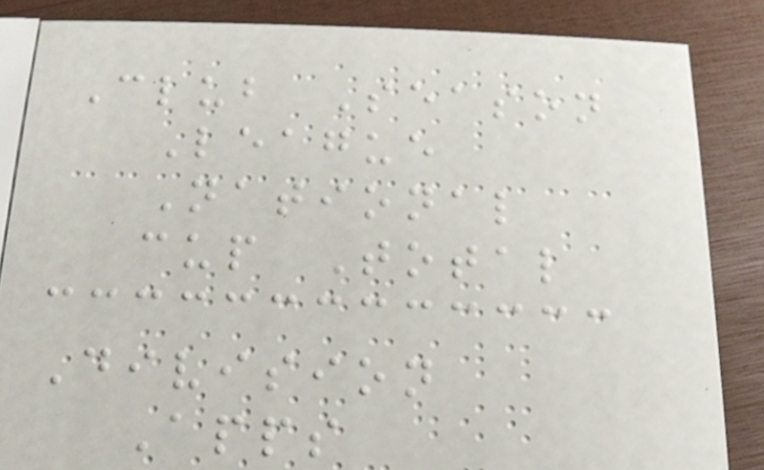Club Season
League
National
cup Total
Division
Apps
